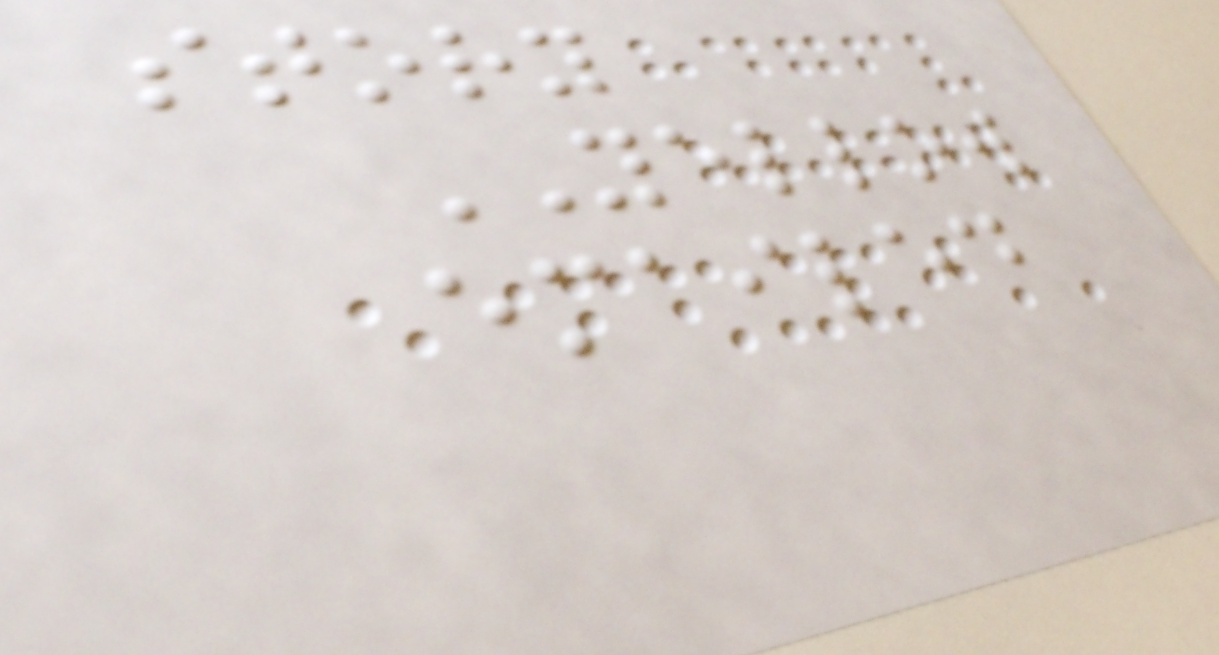story
YELLOW
emailed
